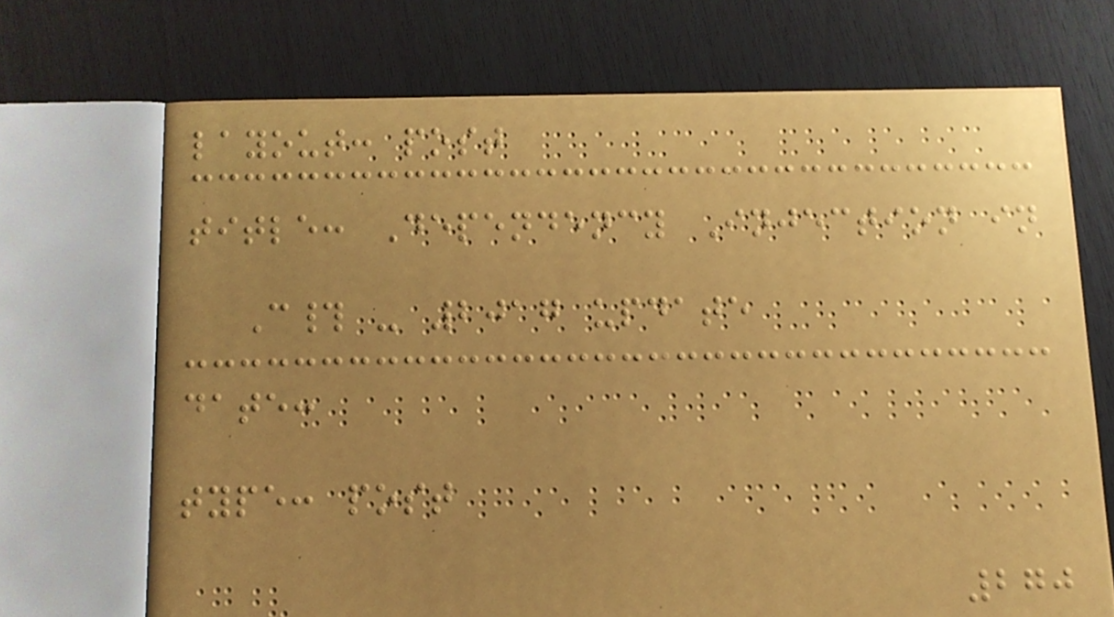layout: post
title: Dependency Injection in
C# - 2017 update
date:
type: post
270
